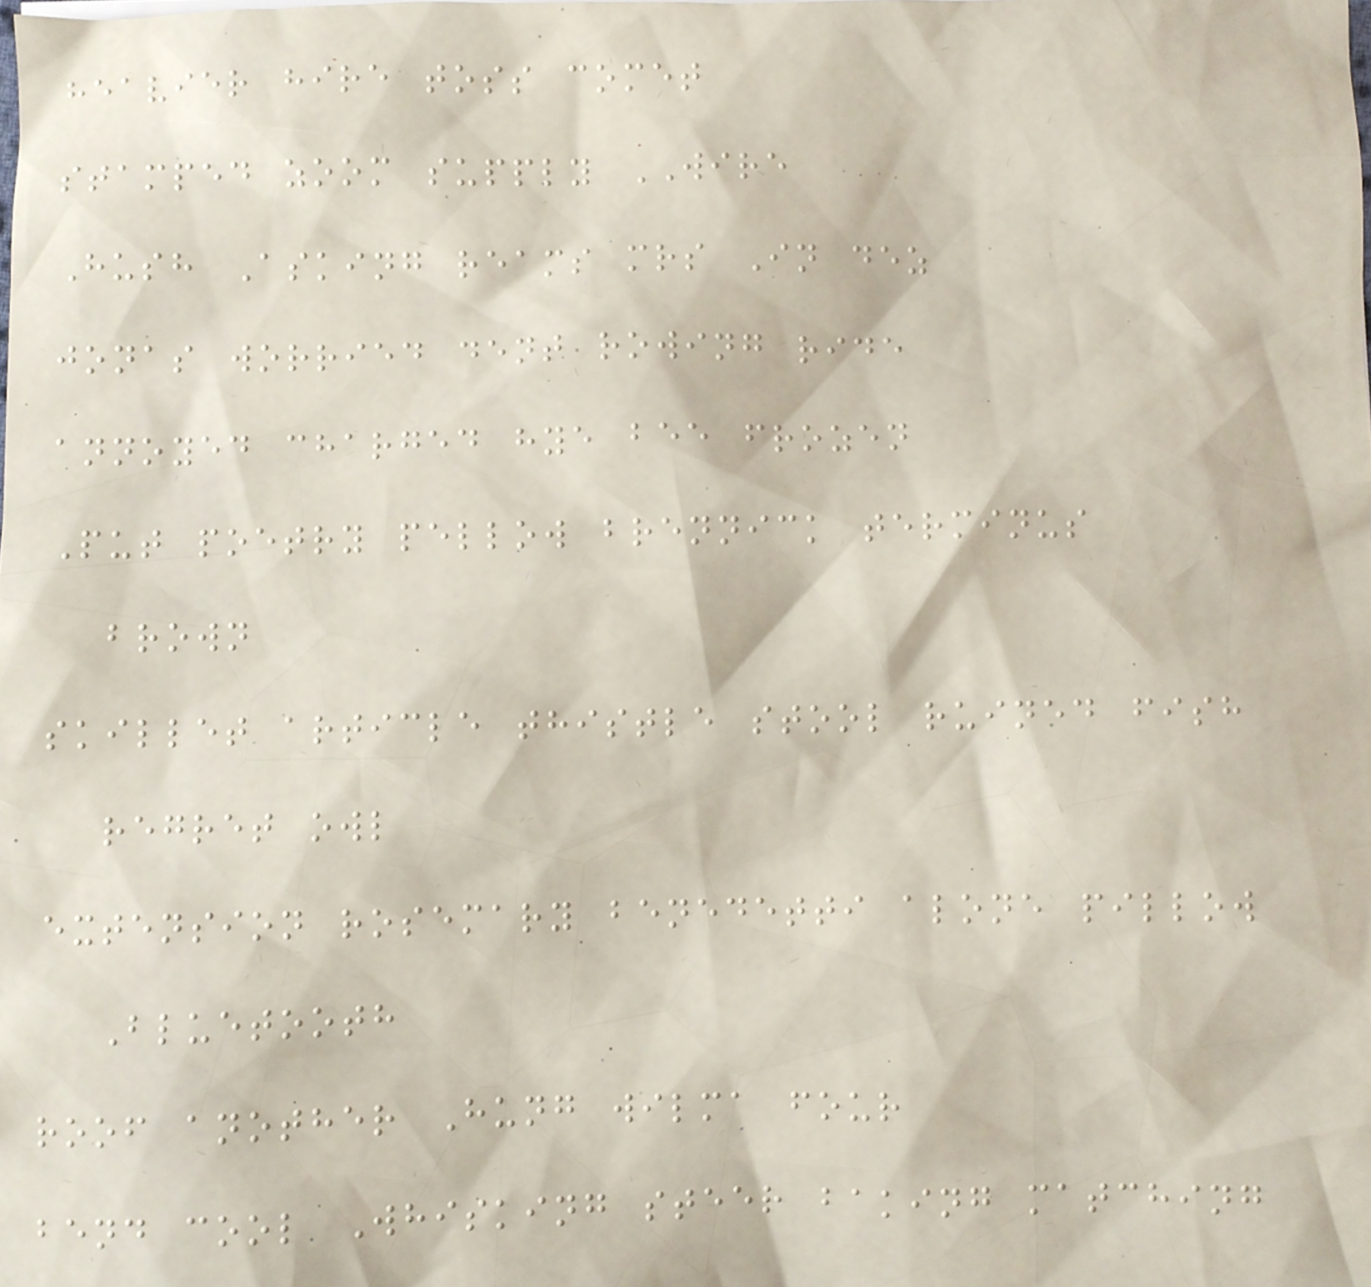heavier hire toss comet
stamped zoom supply WIRE
Hush Asking reams mrs In dez
jonas worried dent rowing ride
annoyed charged hye bee frozen
Put poetry pellow brennick terminus
brown
skillet article thistle stool ruined fish
regret owl
extension rosemary benedetti alone pillow
Bluetooth
roof another Hung wilma four
bend cool Whisking steer baking matching
